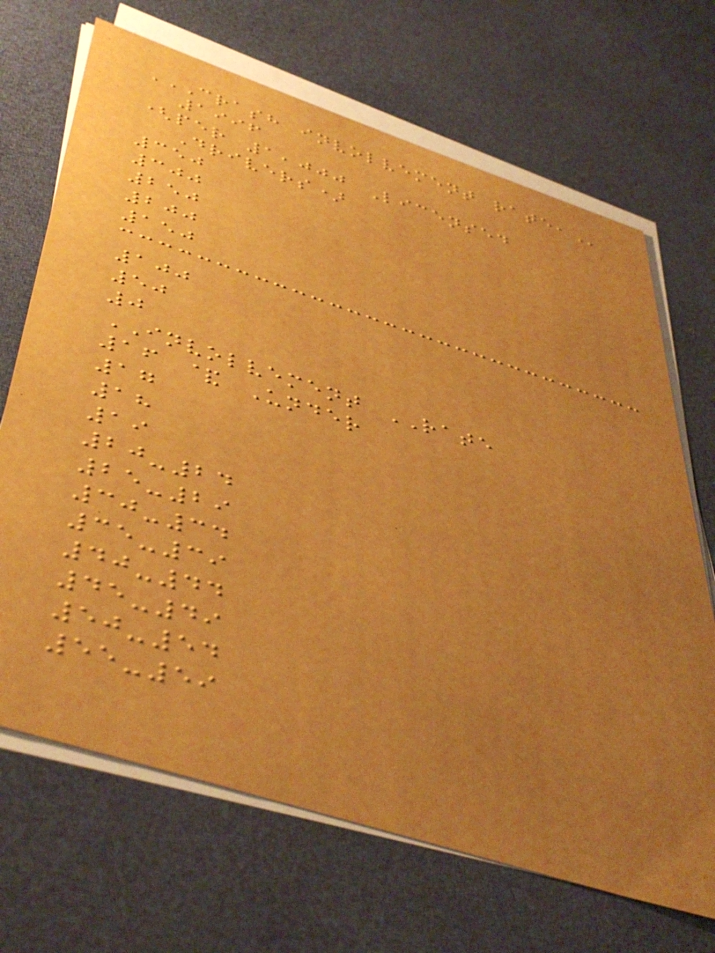CRASH INVOLVEMENT RATE,
1996
(per 1,000 Licensed
Drivers)
350
300
250
200
150
100
50
0
INVOLVEMENT RATE
16 & Under
17
18
19
20-24
25-29
30-34
35-39
40-44
45-49
50-54
55-59
